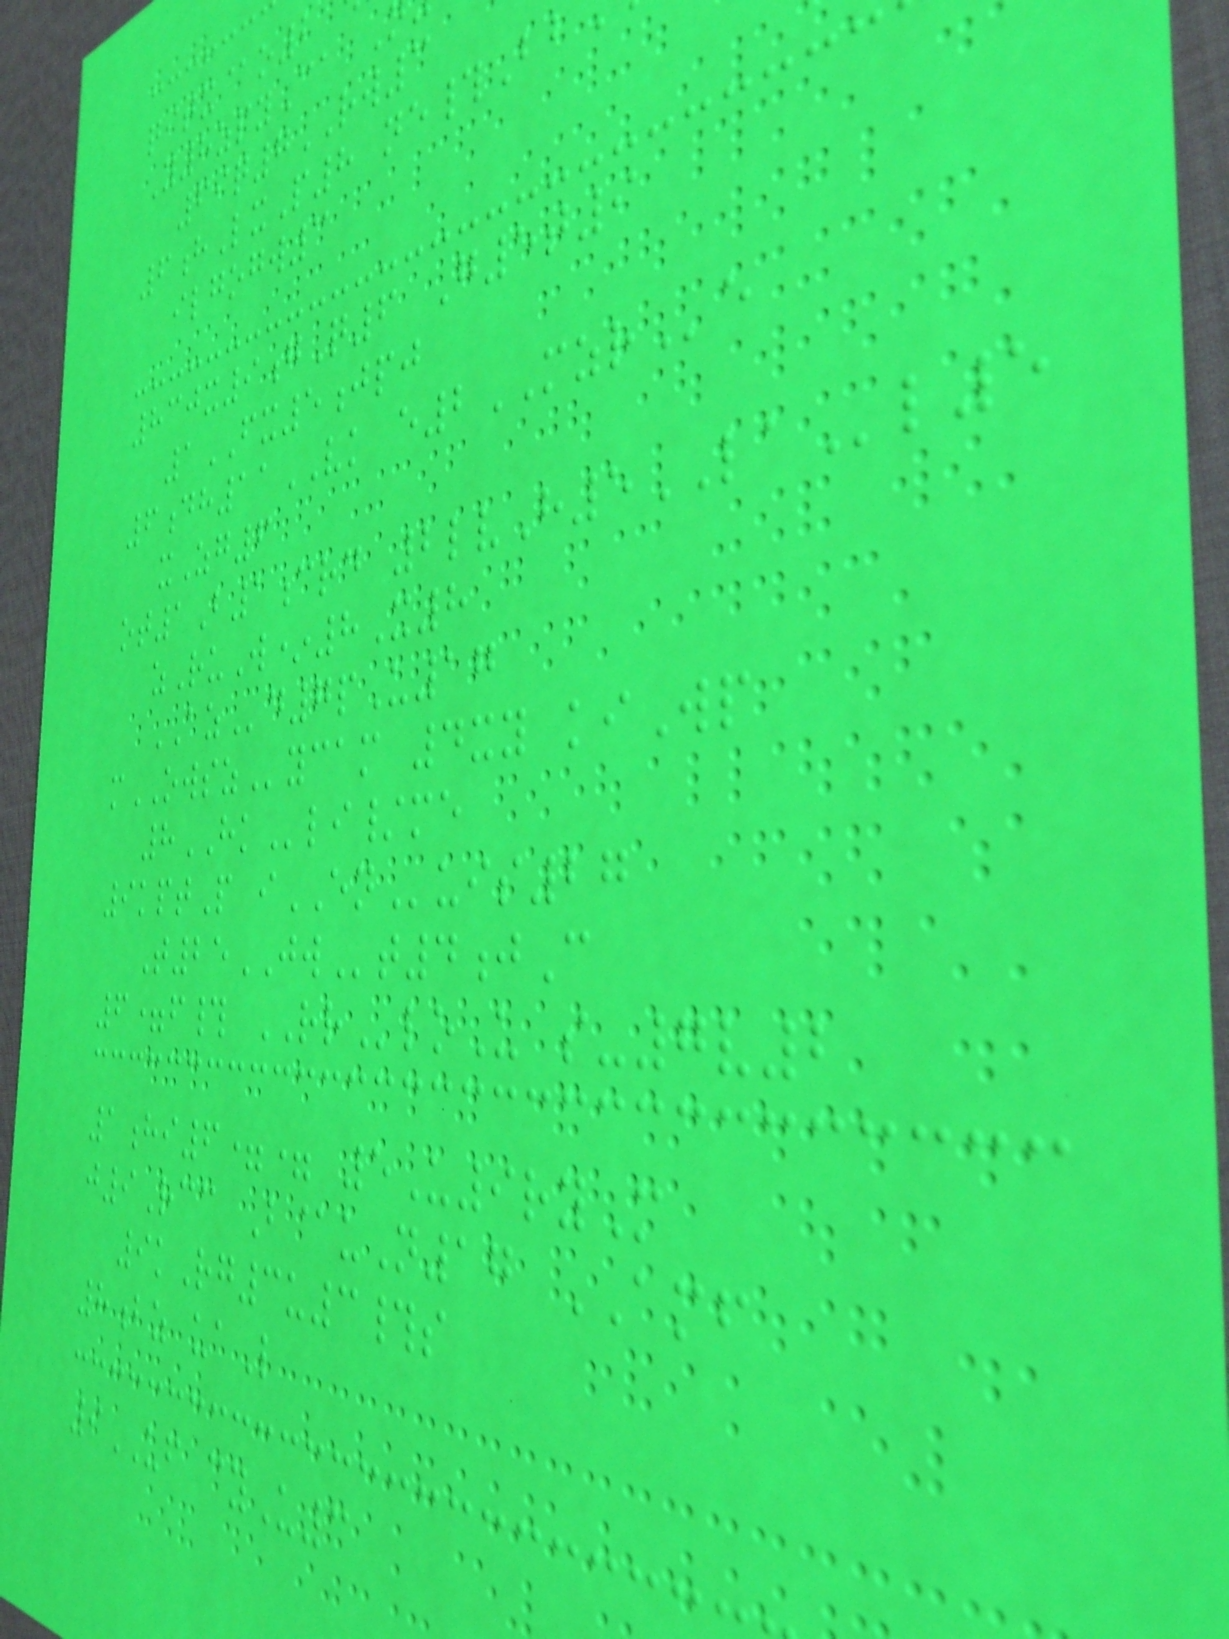qitx@o2
Y8zpyCa
69q7RW3
6hLxP8 ne#Bb
ilgogw3
830x9gQ6 G5t9
1FX5jpj
6dh11VK e2MZRe
xZg6
ot1B1crd 2lvH5LAl5
zRuW*8X8
AZd7pU17
mOWSZycam 4xy kiWp
8HKli/me
9kptP iENuis27
T25JWt4jC
6=f# RRloU s-7v2
1hi6== 5U9ryM
j9Rcc B@uN17 AMF
9kRg3u3#s
8bz uaL
9UF cyU3
